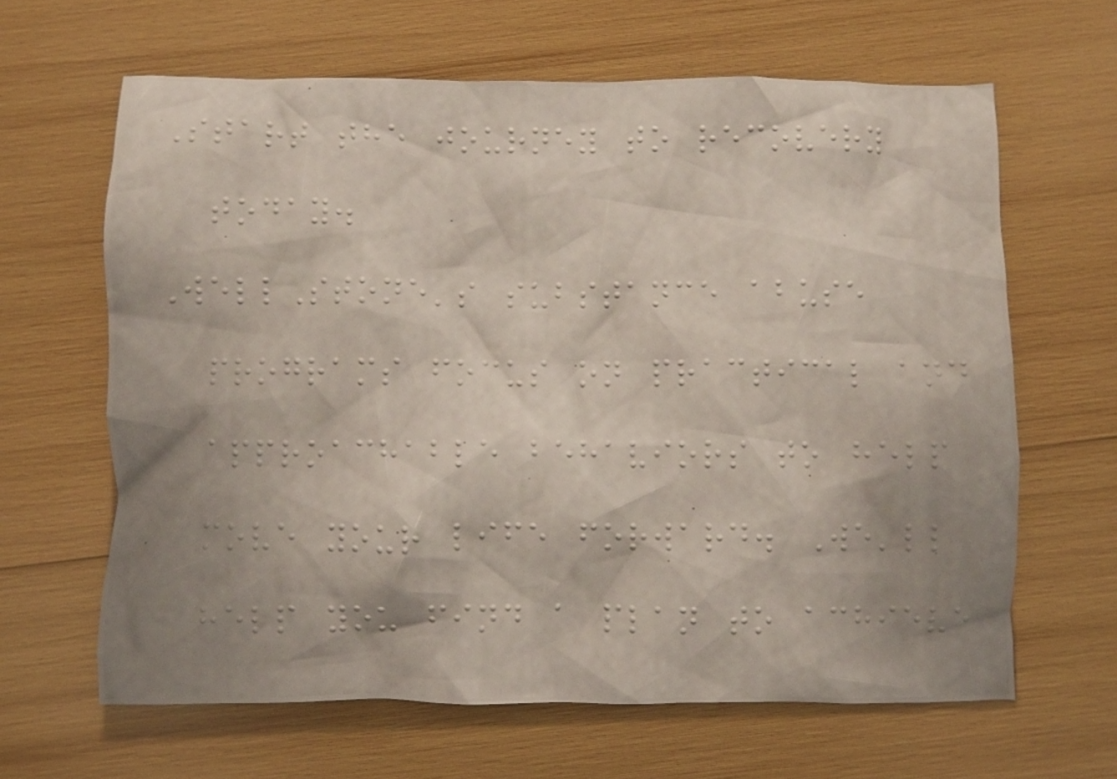Start the journey to recovery
today.
WellStone's substance abuse
programs focus on practical and
approachable behaviors to help
move your life forward. We'll
help you find a plan to achieve
